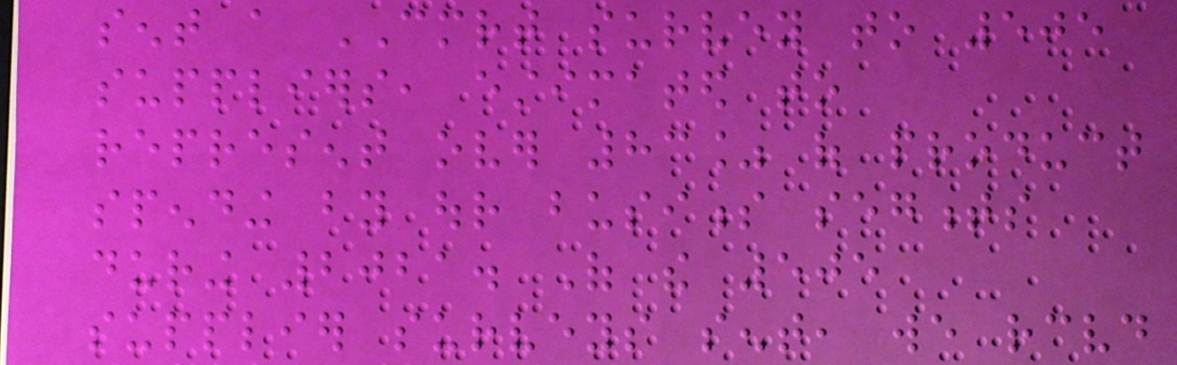sent a CMRT survey to 505
suppliers, estimated to
represent over 83% of product
spending by our business segments
during 2021. Of the 505
supplier surveys sent, we received
